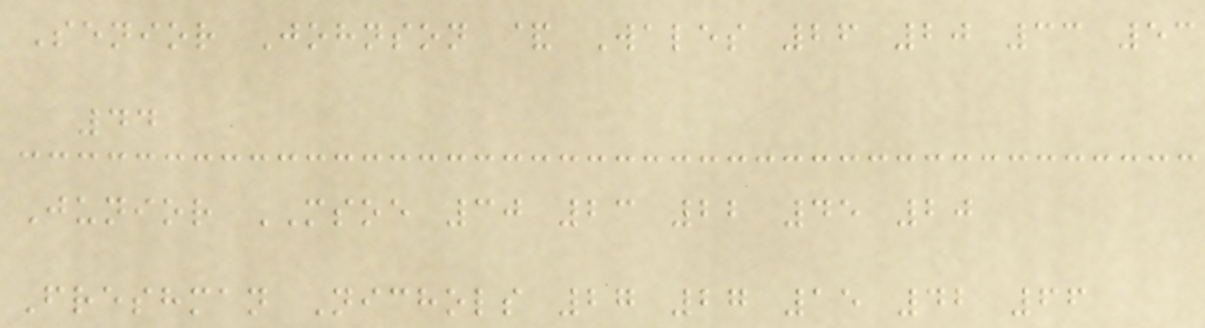Senior Johnson & Wales 26 20 33 53
44
Junior MSOE 30 23 22 45 20
Freshman Nichols 27 27 15 42 66
